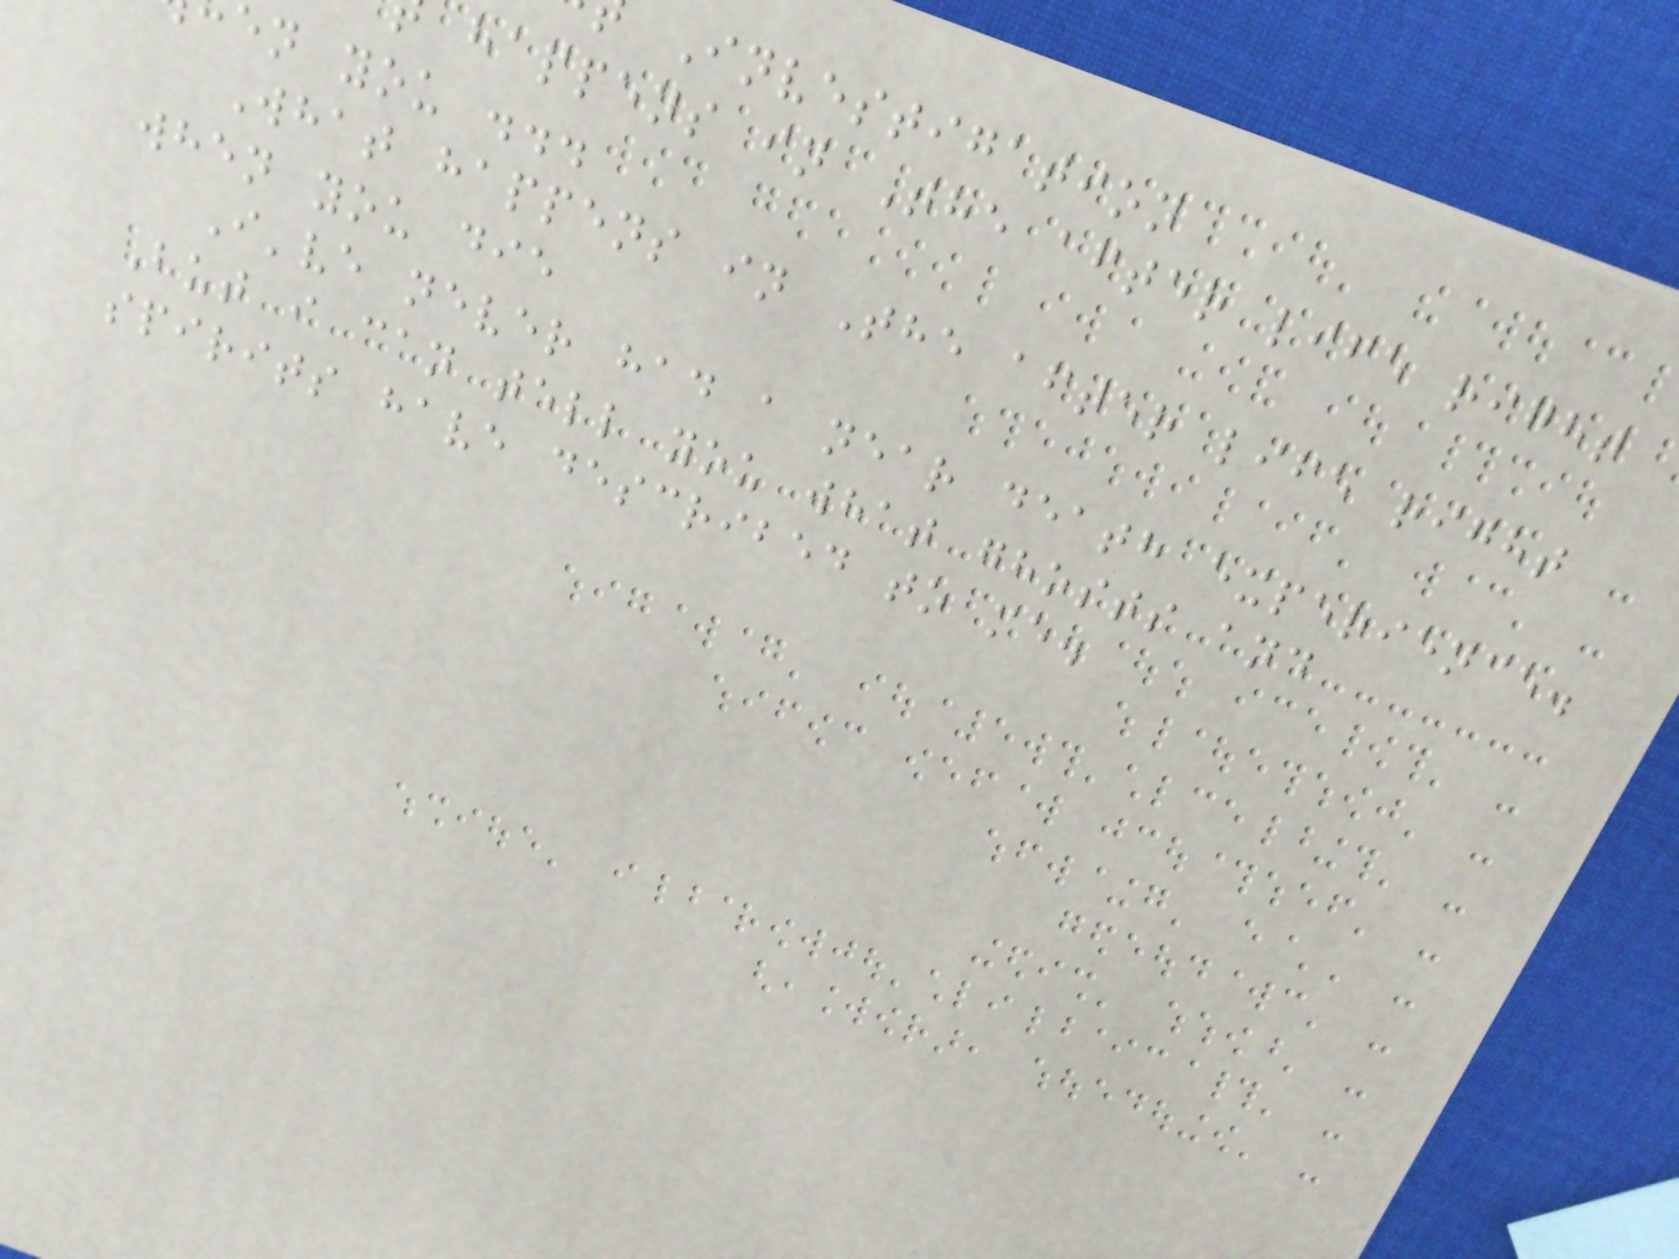Investigation
happens in The after life right
en you ...
What happens in The after life right
when you die
I've never had a near death experience.
But i can tell you what ghosts and
spirits have described to me.
